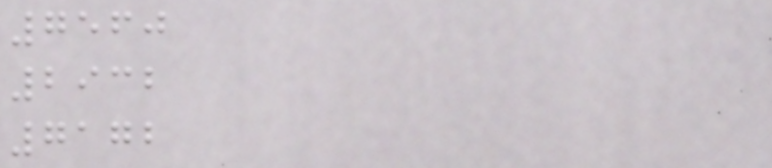7560
2932
7172
